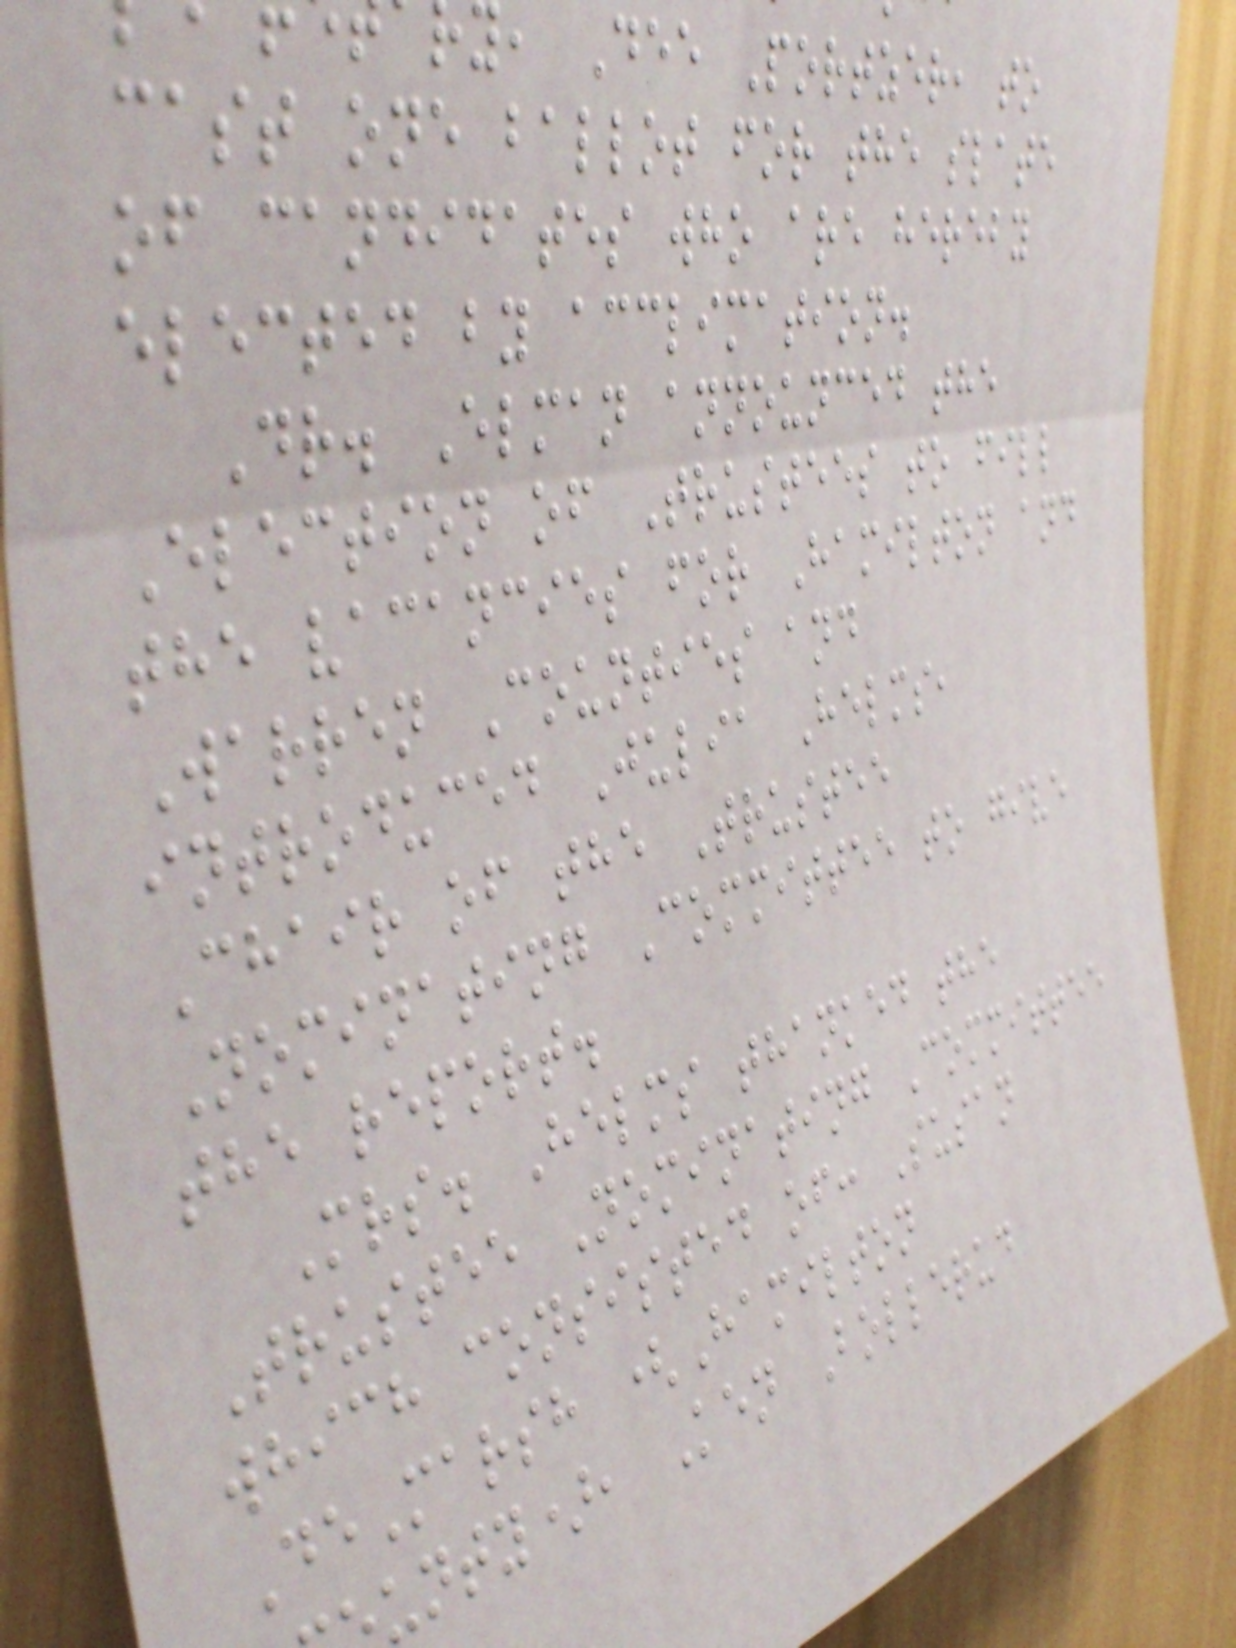y, Dee Portzer, to
cast one ballot for the slate
of candidates who are hereby
elected by acclimation.
Dr. Elman announced the
Election of Trustees to fill
the vacancies for Hamilton and
Warren Counties and
introduced Julia Helms,
Chair of the Trustee
Nominating Committee to give
the report.
Mrs. Helms thanked the
Trustee Nominating Committee
which consisted of: Susan
DeMarsh (Hamilton
unty), Ken Bollerud
